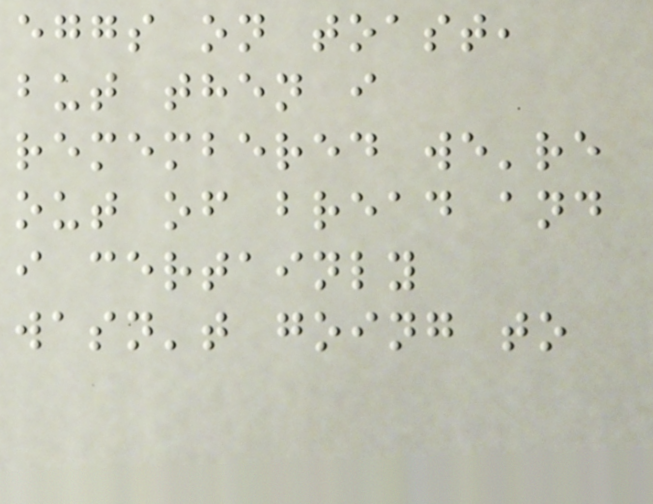eggs on toast,
but then i
remembered we're
out of bread and
i certainly
wasn't going to
